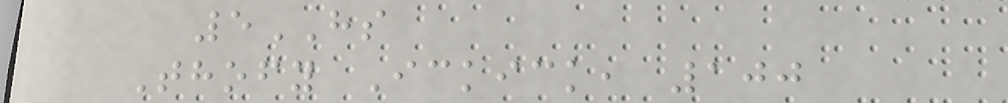5HS
Thofy Ickick, 100
